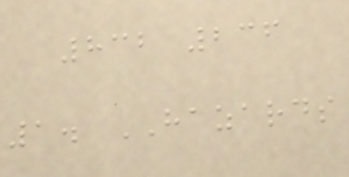832 236
1. HAZARDS
